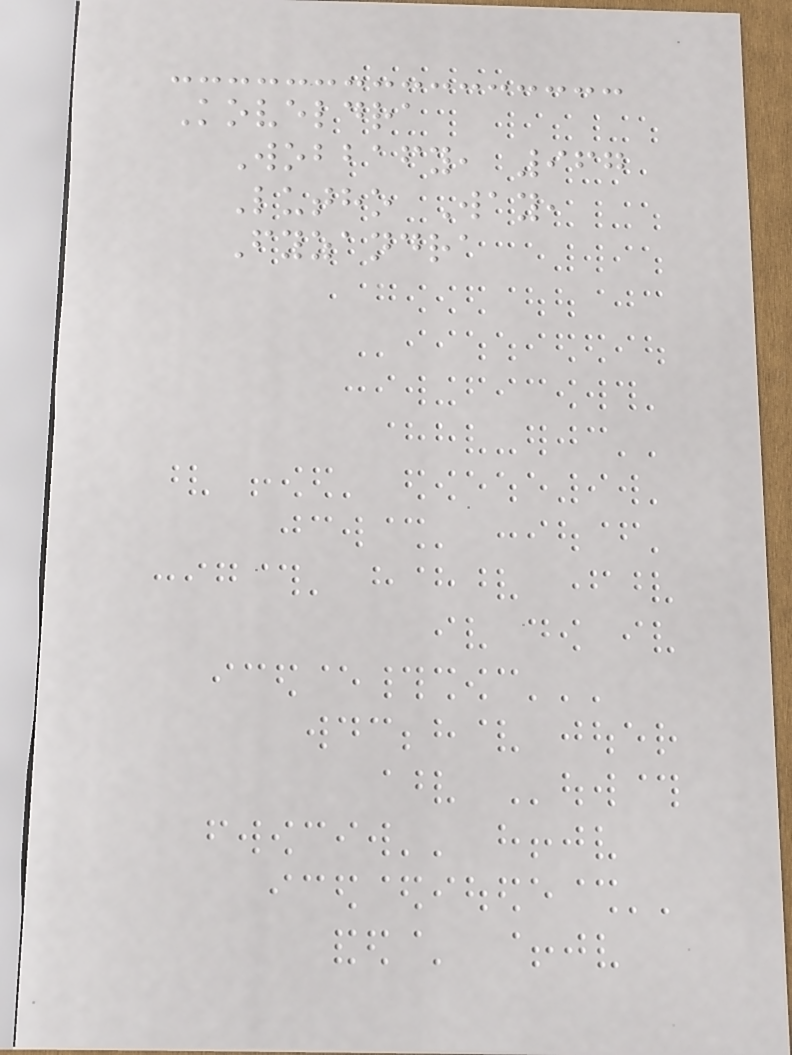Koveldra
Wobbafy, 967
Lutho Way,
Fyzandra
